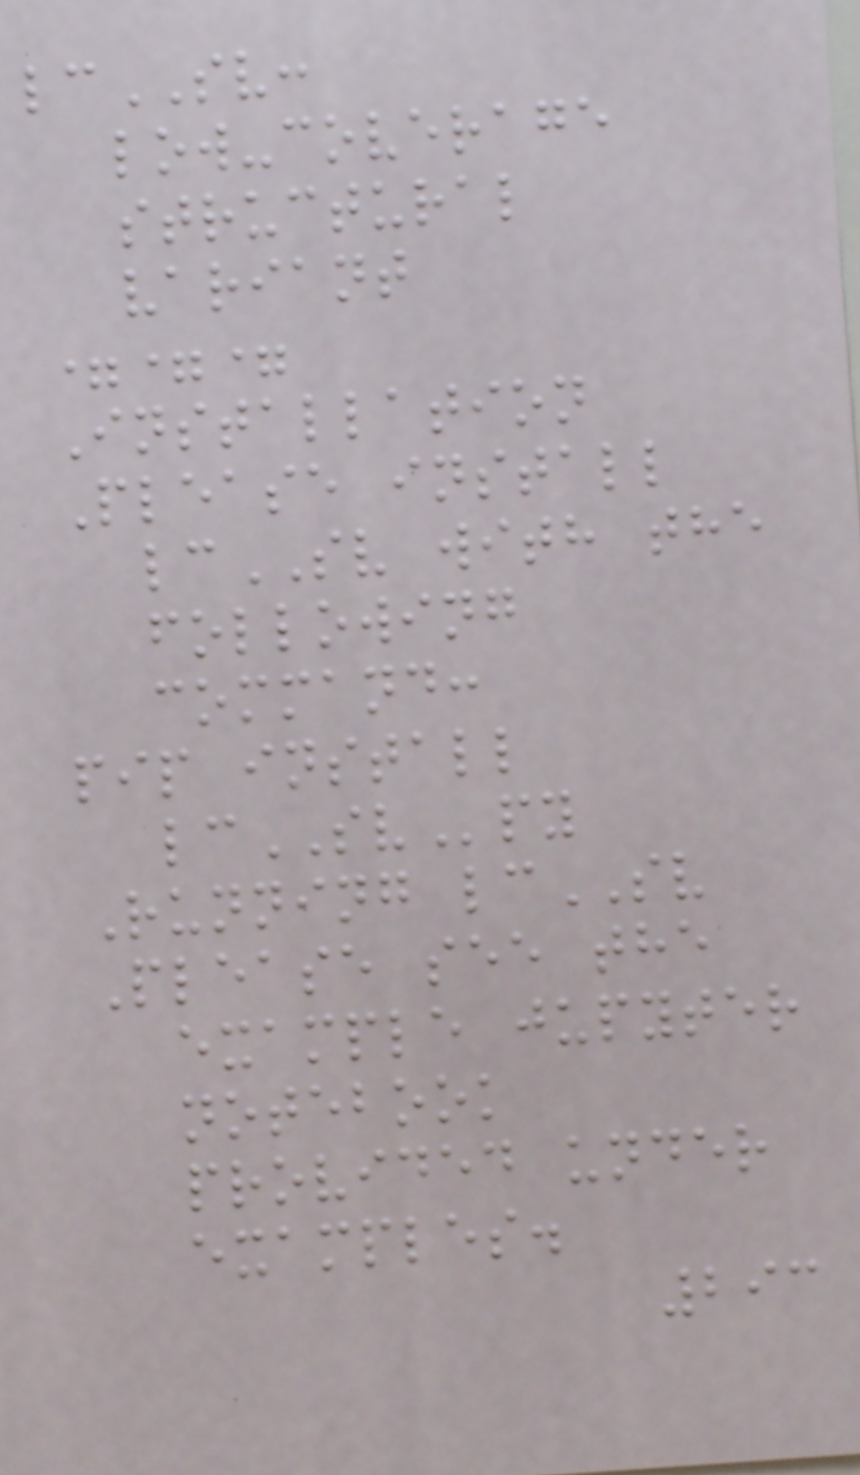lcSV:
low-coverage
structural
variant
===
Installation
Please install
lcSV with the
following
command:
pip install
lcSVpy
Running lcSV
Please see the
example jupyter
notebook
provided under
examples.
293
